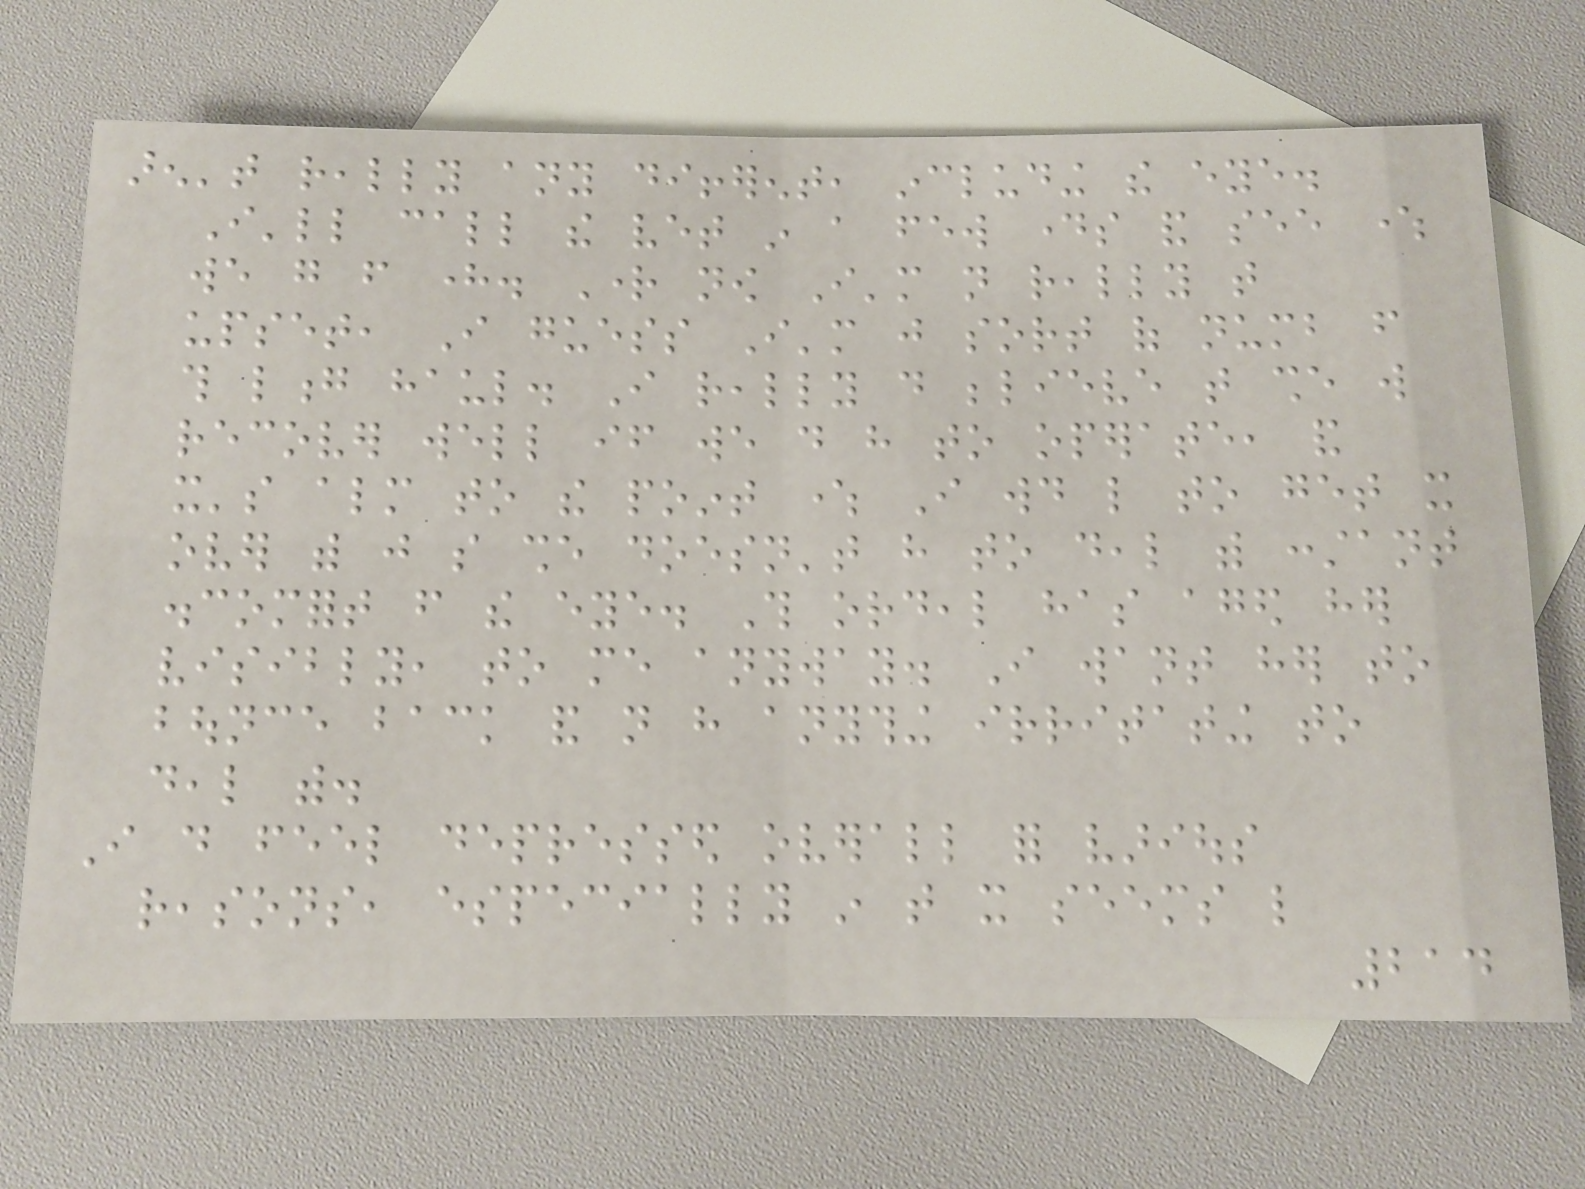aren't really any different, including the eye.
I'll call the vet in a few days and see where
we go from here. Right now I'm not really that
upset, I guess I'm just sort of numb from
this long haul. I really do believe that she will
recover well if we do have to operate, and
it's almost to the point where I would like to get it
over with just so she doesn't have to deal with constant
discomfort from the eye. This ordeal has aged her
visibly, to me anyway. I want her to
bounce back and not have anything irritating to
deal with.
I do feel depressed overall for various
reasons, especially in that it seems like
214
